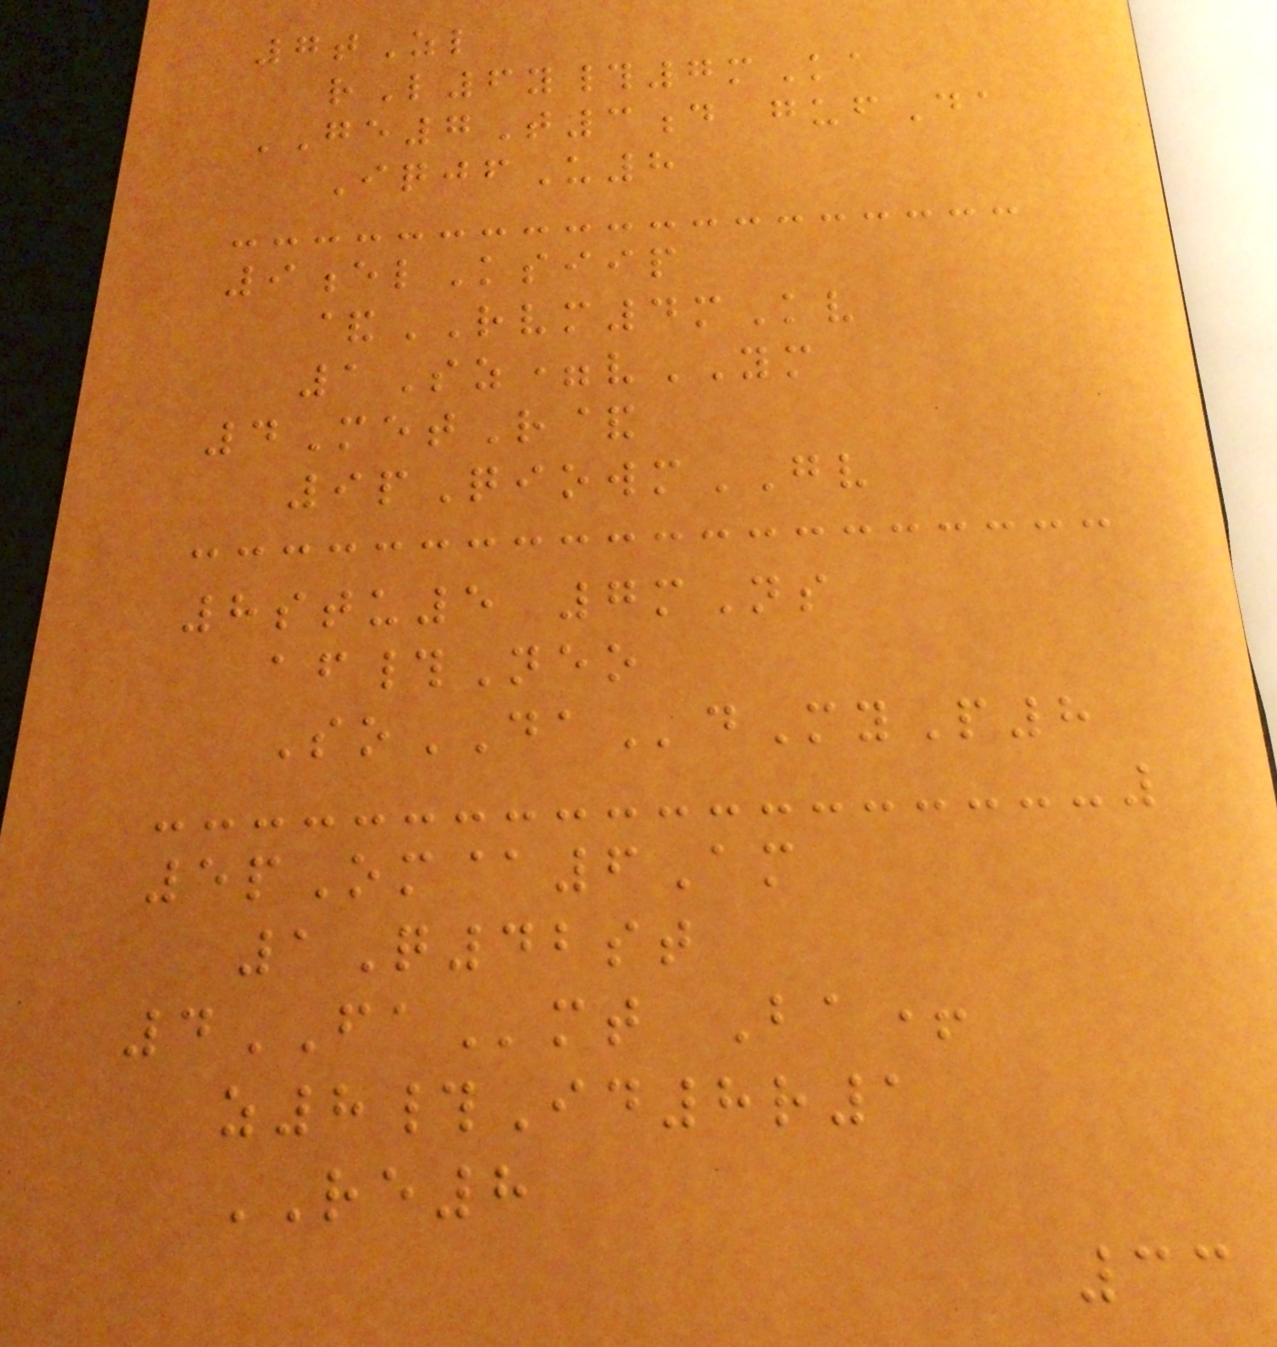7tZl
rL6y#7mKa
GE7T3d gufDa
IqjfU8
9elKsiip
&RVM4mKv
1Sz=vYM
4MetR&
9pQiowmGV
8stu5 7mNs
af#Neo
SoDAdMyP8
5pOm@6Am
1Q42st
4FAmt Ba+
z8#Id8r1
RE8
33
